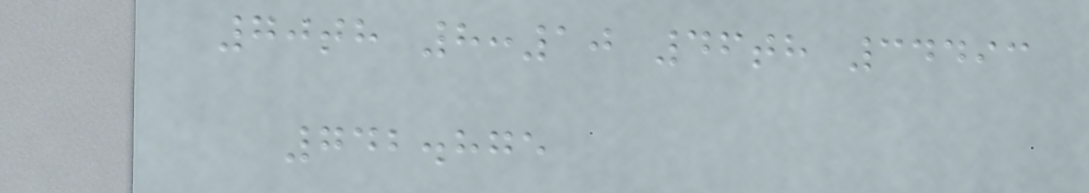70th 8:10 46th 34493
742.875
